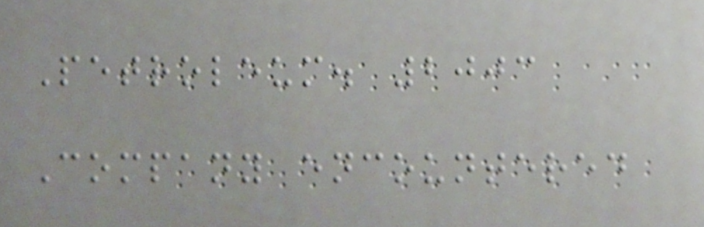Petroleum. 2003
Company encountered
